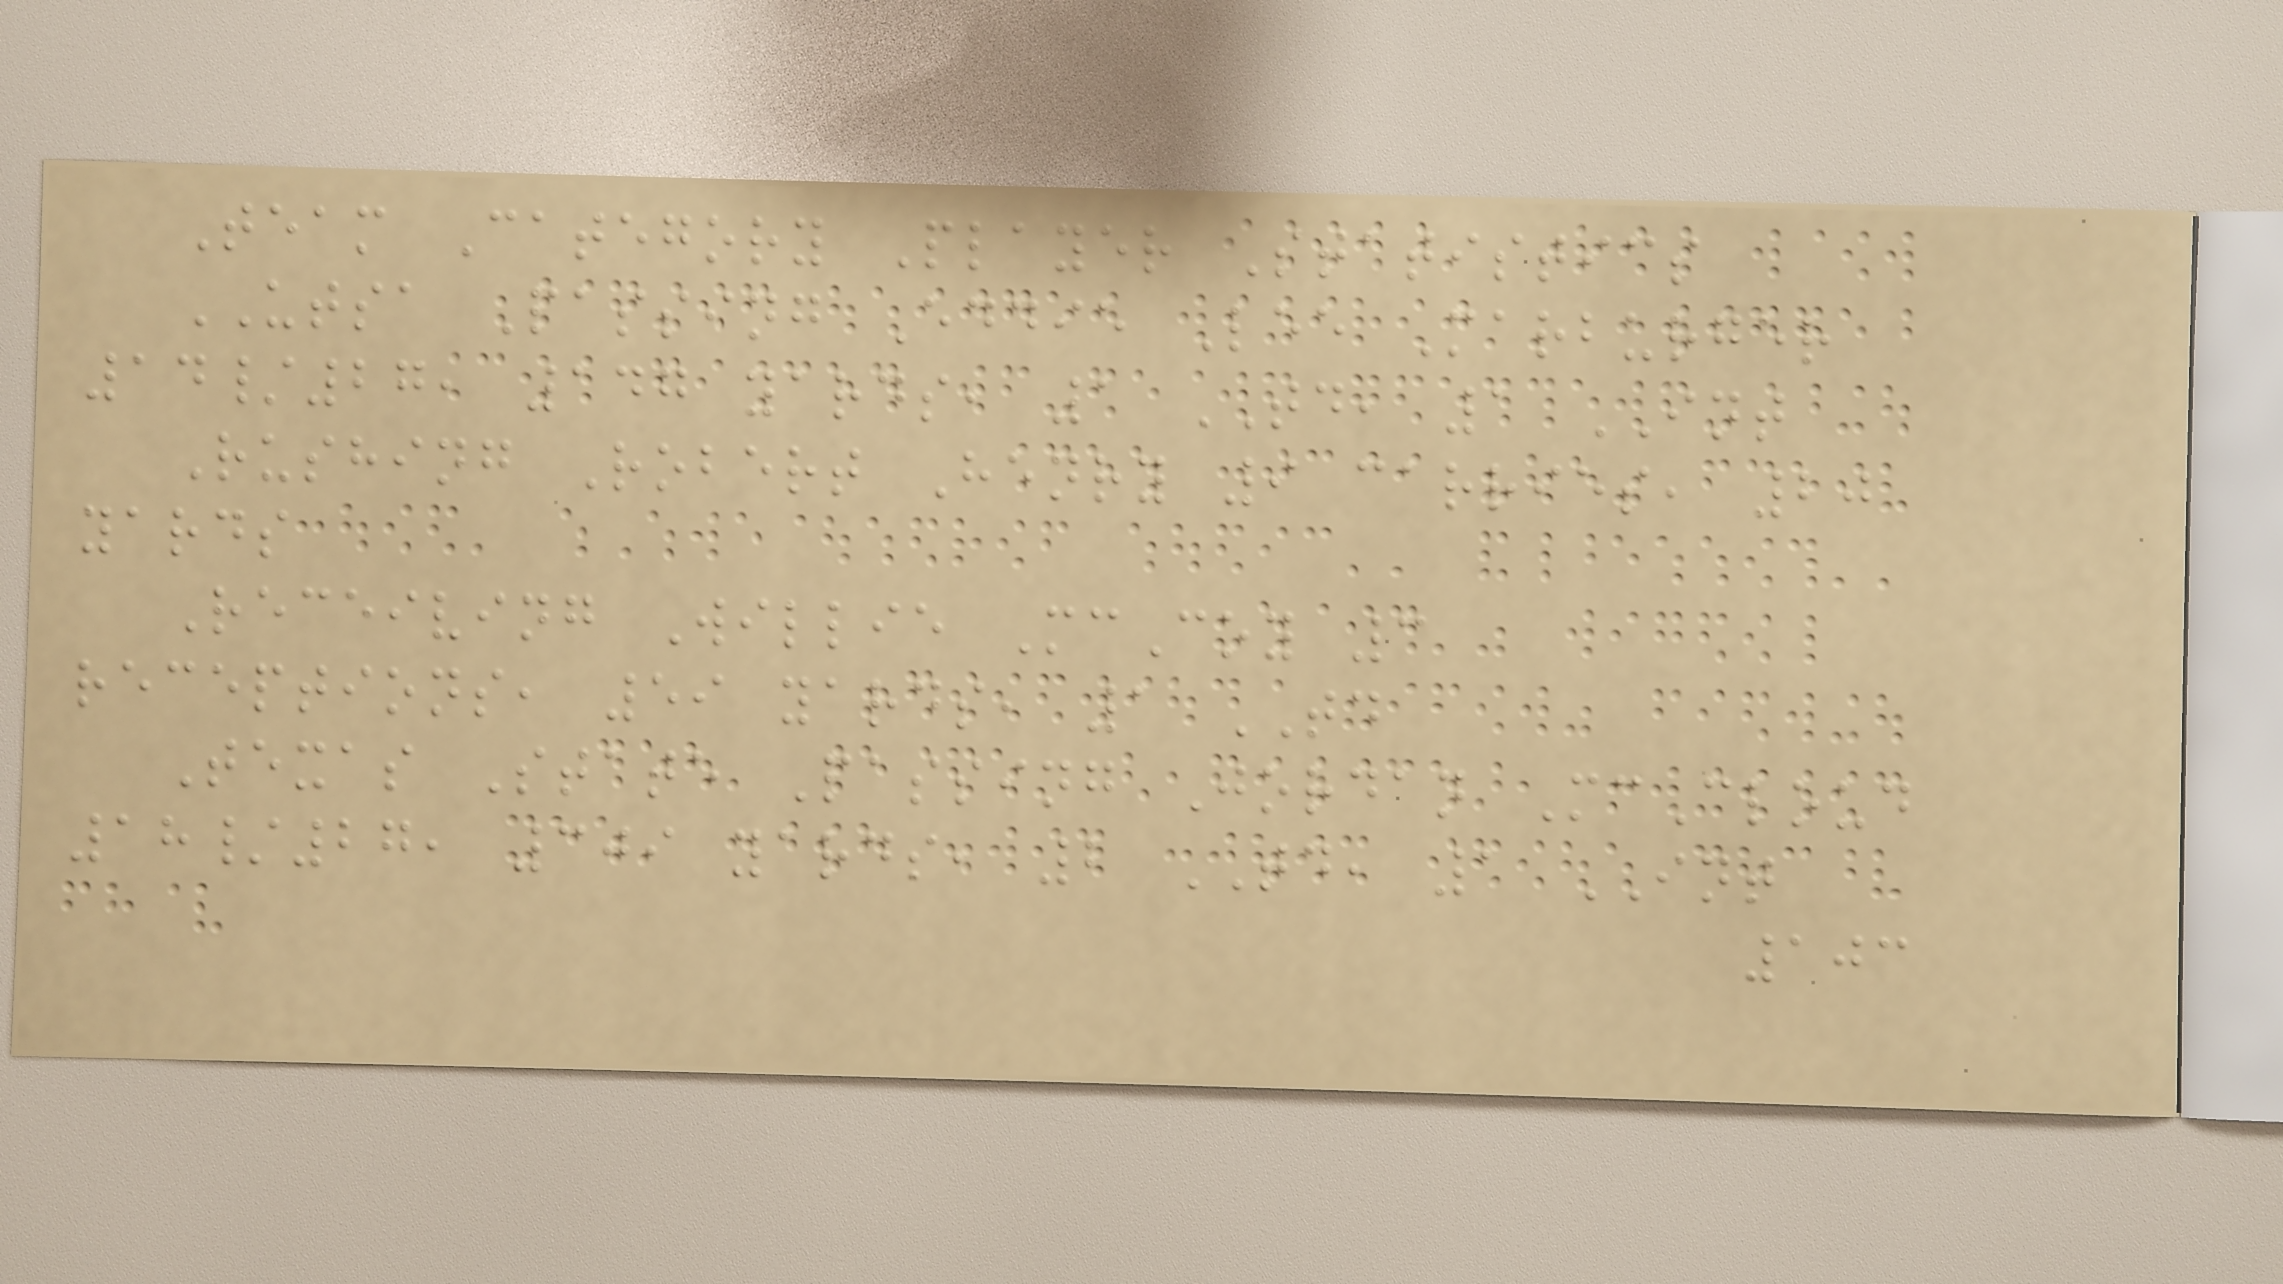Team Category Player Statistics
UTSA Passing Eddie Lee Marburger
14/27, 147 yards, 1 TD, 1 INT
Rushing Robert Henry 9 carries, 20
yards
Receiving Willie McCoy 3
receptions, 59 yards, 1 TD
Texas State Passing Jordan McCloud
18/27, 309 yards, 2 TD, 1 INT
103
